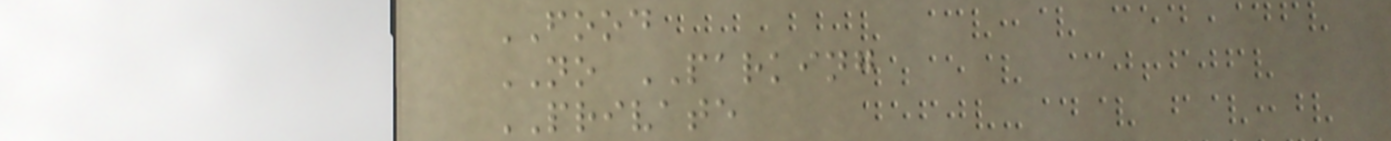FOOD
NO PARKING
PRIVATE
